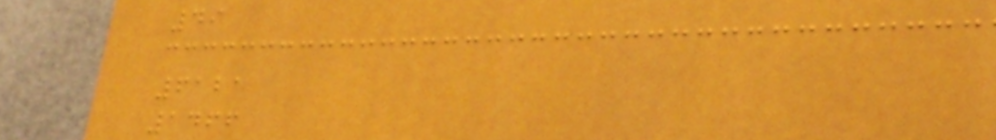49
6121
1466
